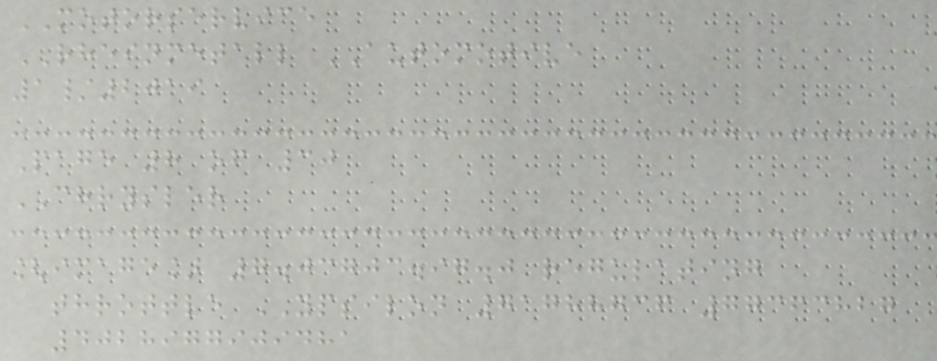MOTORSERVICE
RHEINMETALL AUTOMOTIVE
1/2019
Page 8 of 30
CHRYSLER
[image] 7.03703.97.0 regulating
throttle YPSILON 71788736 77363827
4028977909481
